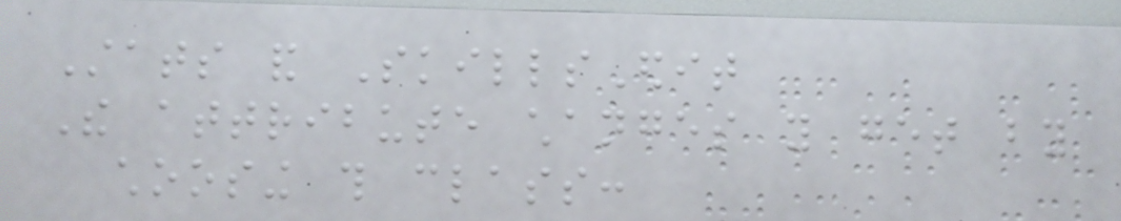Stats and SkillsEdit
The attribute changes you get by
choosing this class:
